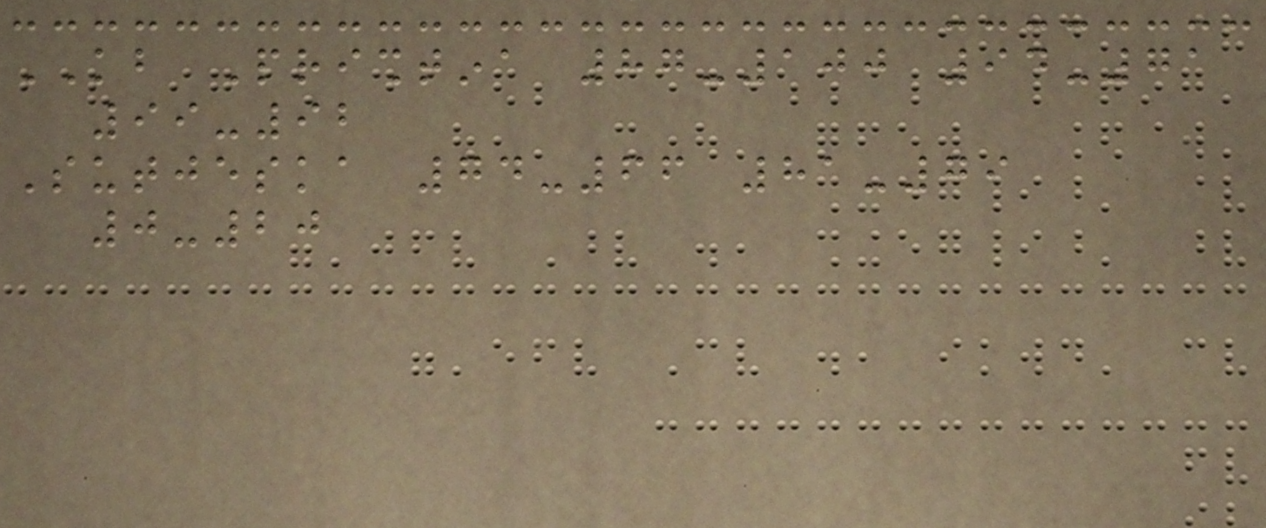KB Prishtina 87-100 94-71
99-92
Sutjeska 74-66 81-79
0-20
